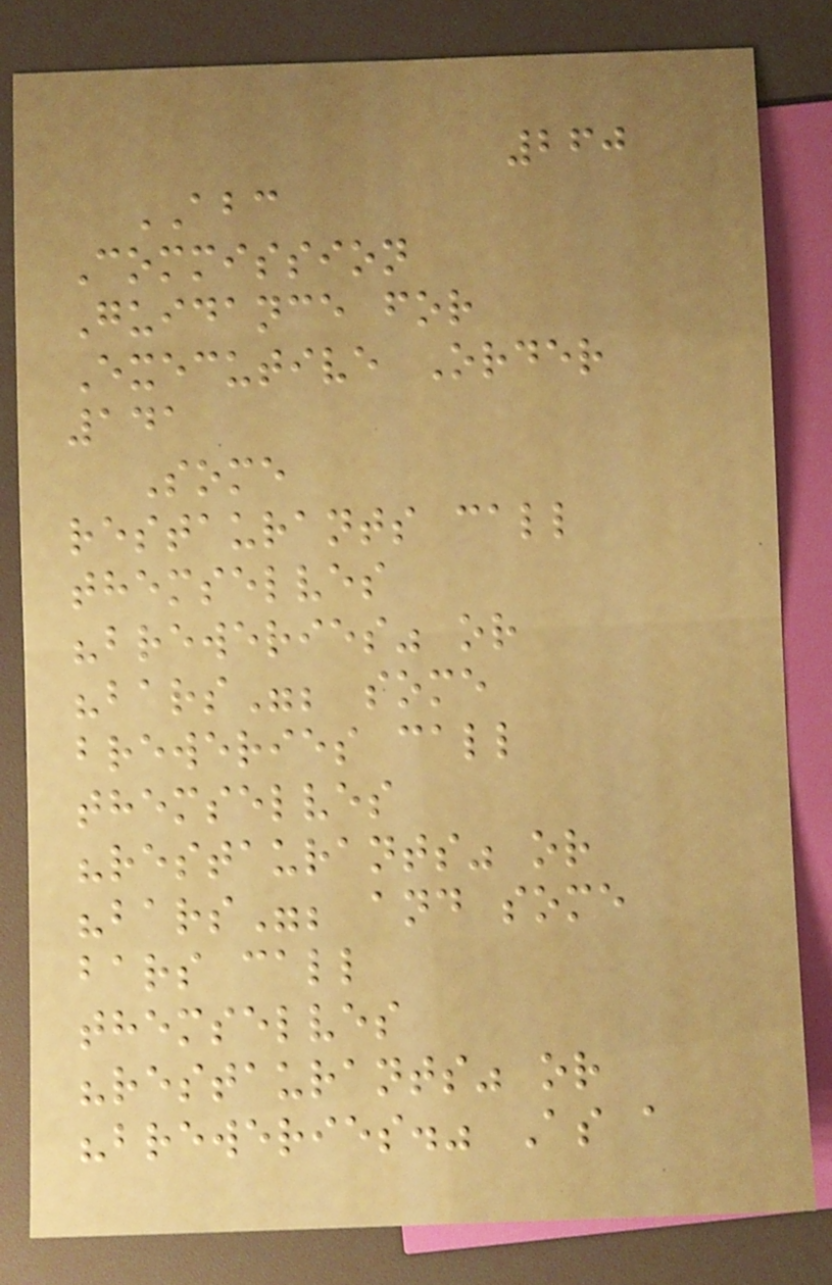260
ABC
Commission
Guidance for
Executive Order
141
Some
restaurants call
themselves
"breweries" or
"bars"; some
breweries call
themselves
"restaurants" or
"bars"; and some
bars call
themselves
"restaurants" or
"breweries." As a
